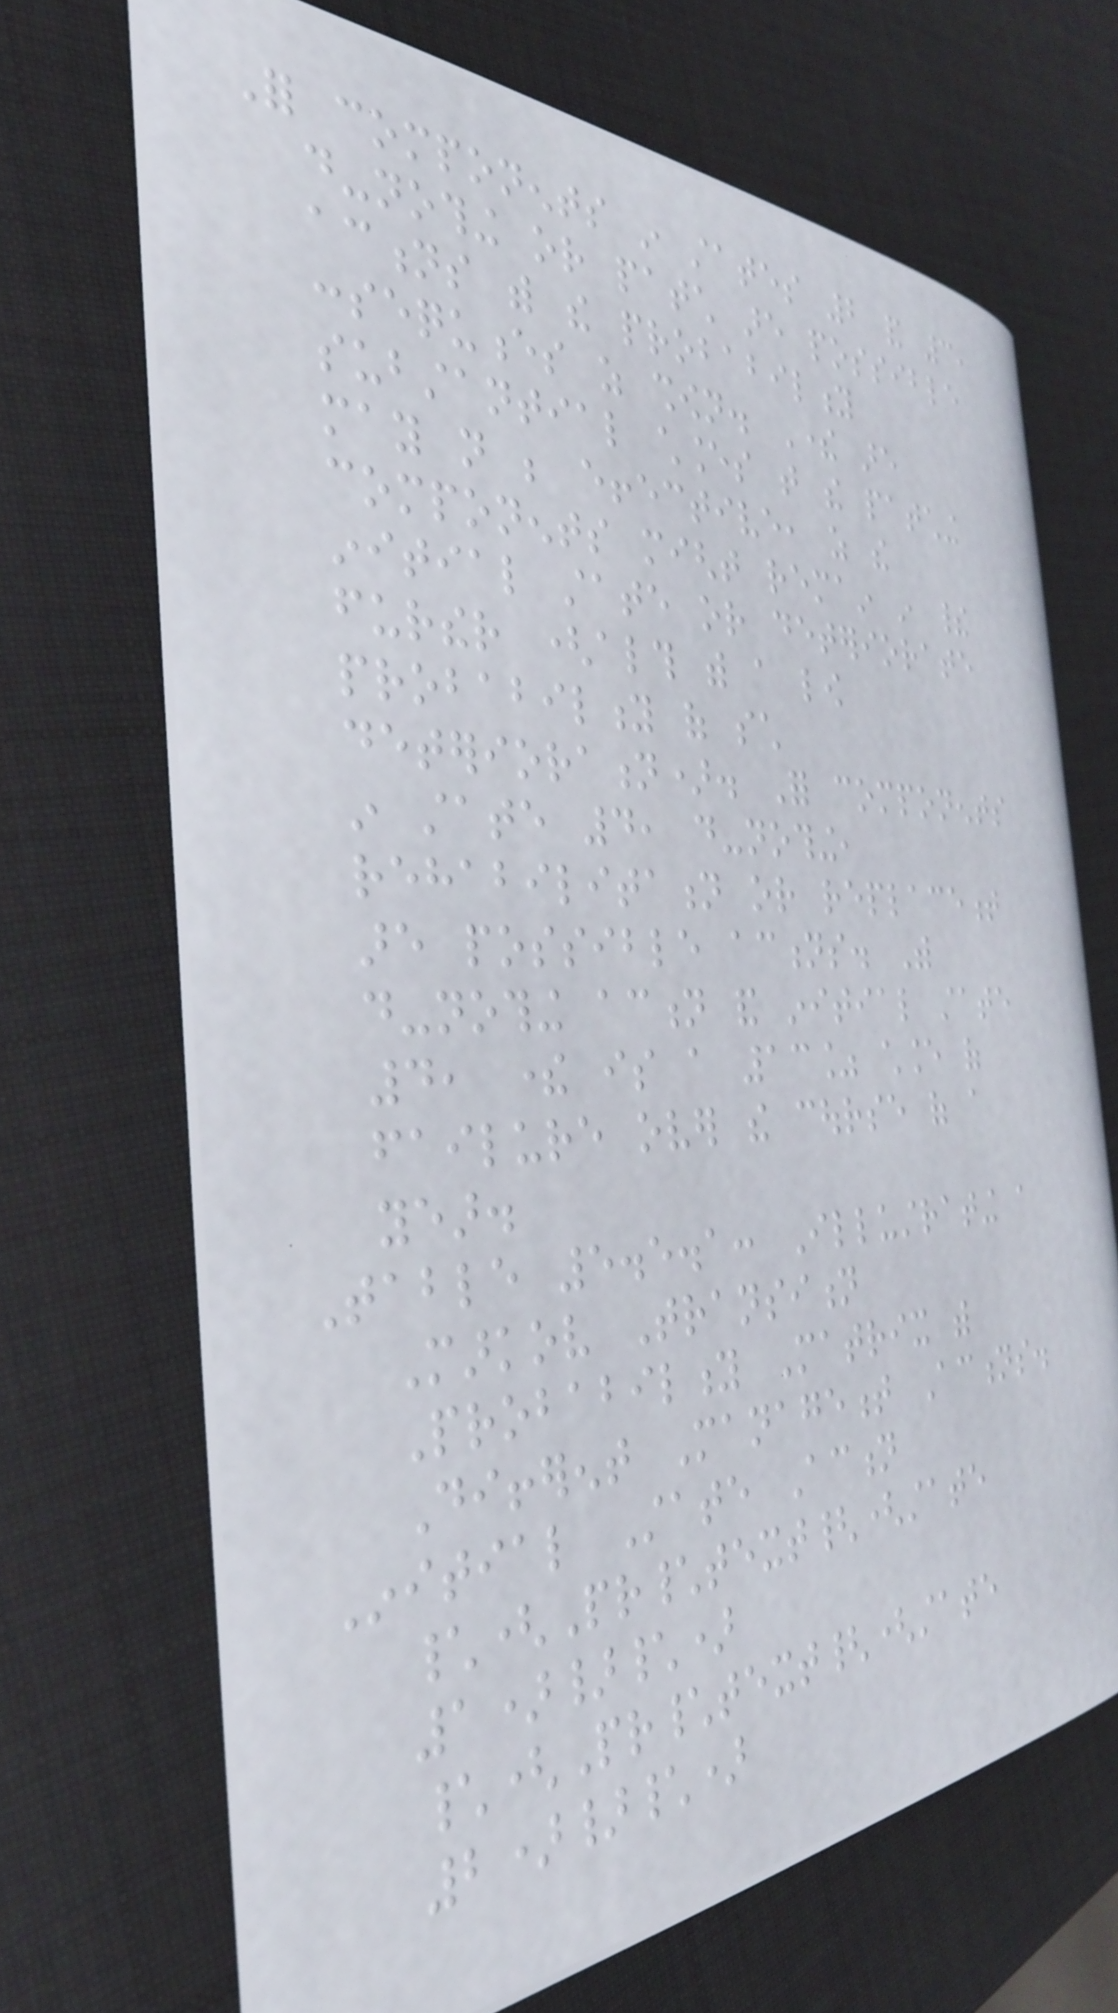For components in states 2 and 3,
do-nothing or patch are possible
actions with the probability
consequences as shown. There are
substantial chances that the patching
may not be effective, as the
components might remain in their
initial state or deteriorate
further (although with a low
probability of such
deterioration). For components
in state 4, do-nothing,
rehabilitation or replacement
are possible actions. With
do-nothing action and initial state
4, there is a 13% chance of
failure over the course of a
year.
Table 5.5.1: Illustrating a
Markov Transition
Probability Matrix with
Different Management Actions.
Initial State Action
\(Pr\text{(state
1)}\)
\(Pr\text{(state
2)}\)
